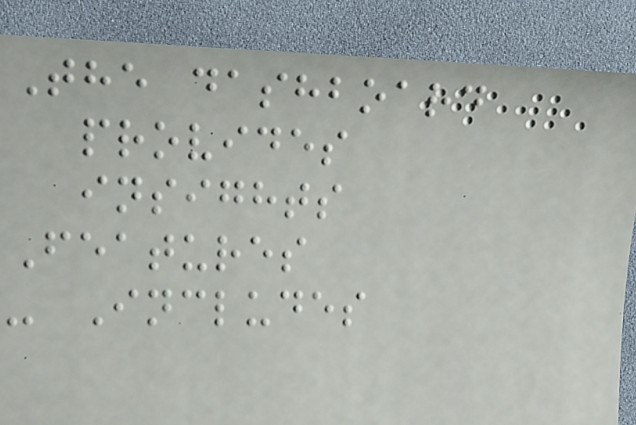The dashboard
provides
insights
Features
- Includes
